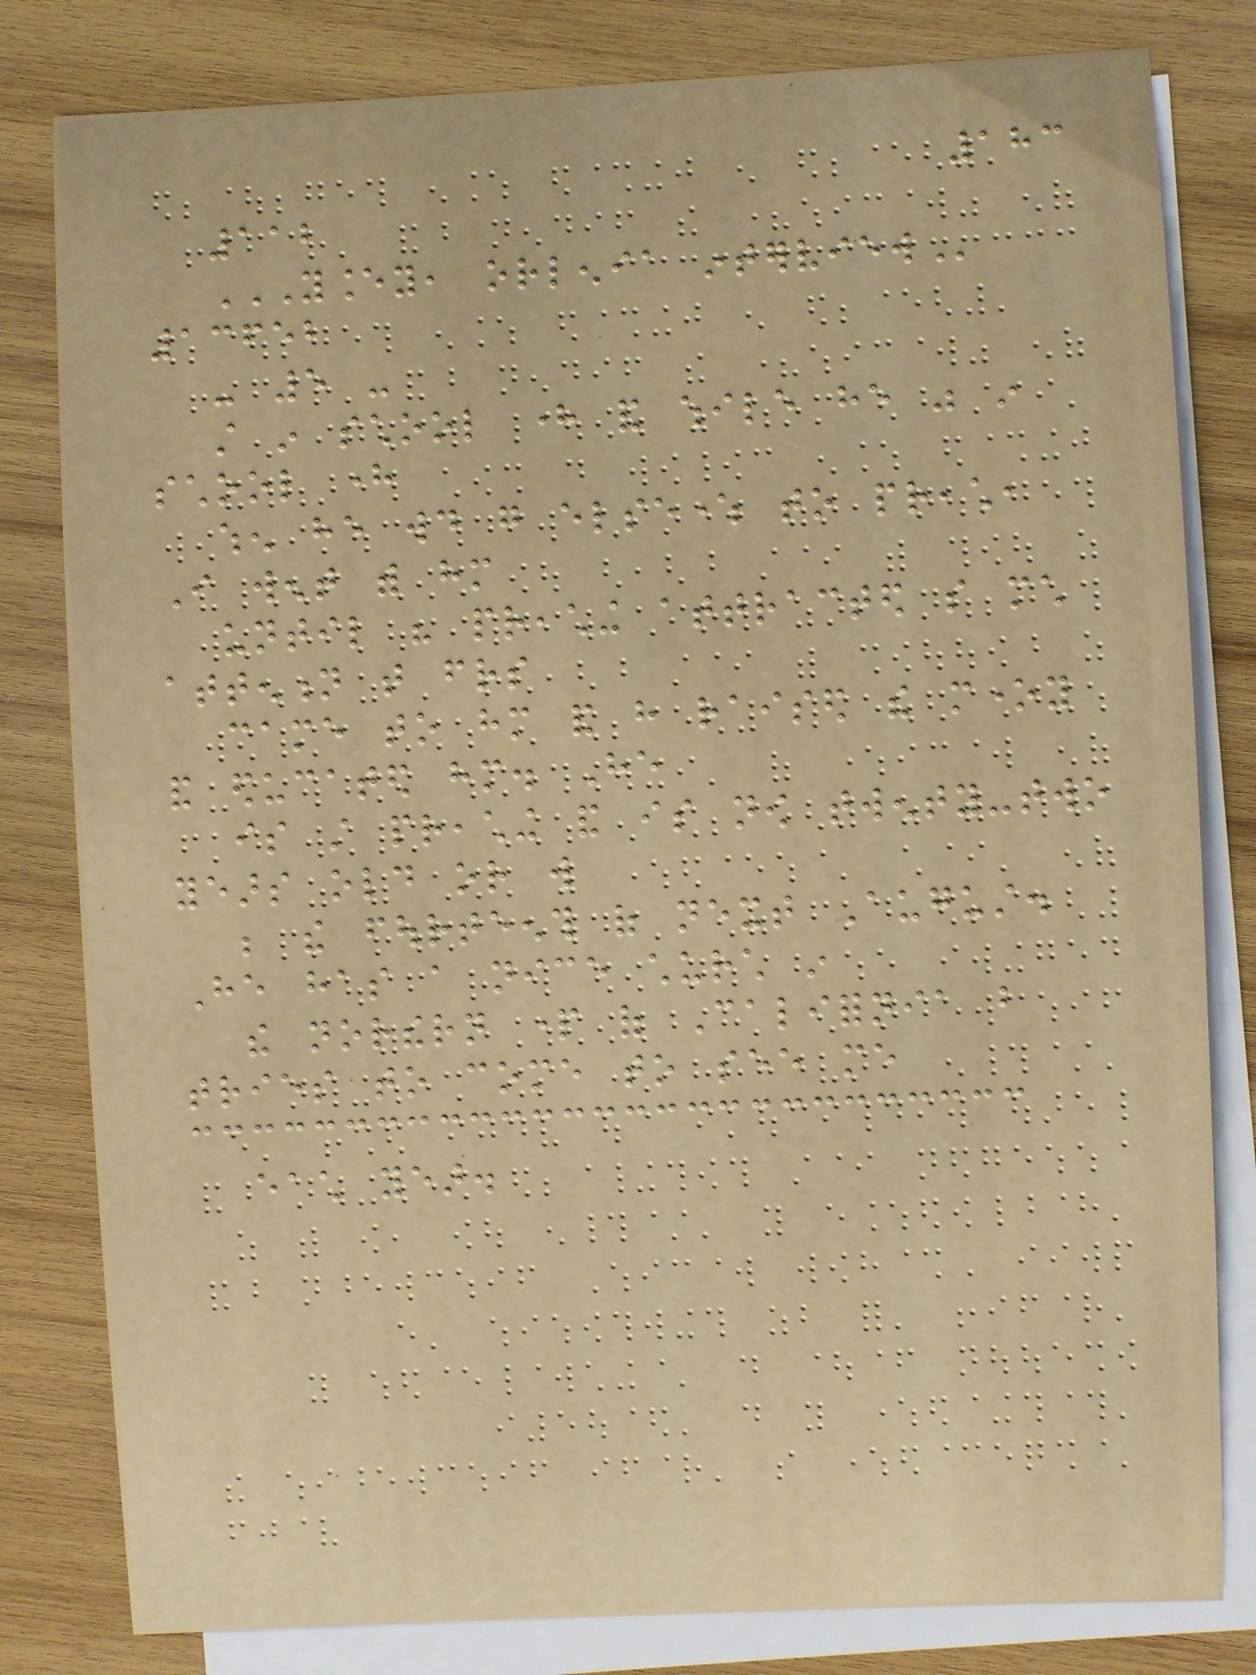183
112
YANCEY, ORLENIA INTERVIEW
13652
- 5 -
still in school here and while he was in
school here
when he would go elsewhere to preach,
I went with him
until his preaching attracted so much
attention that friends
came to him and have raised the money
and educated him. He
is still preaching and is now twenty-two
years old or will
be the fourteenth of next August.
He has a nice church in
the northern part of California but
tries to come to see me
each year.
